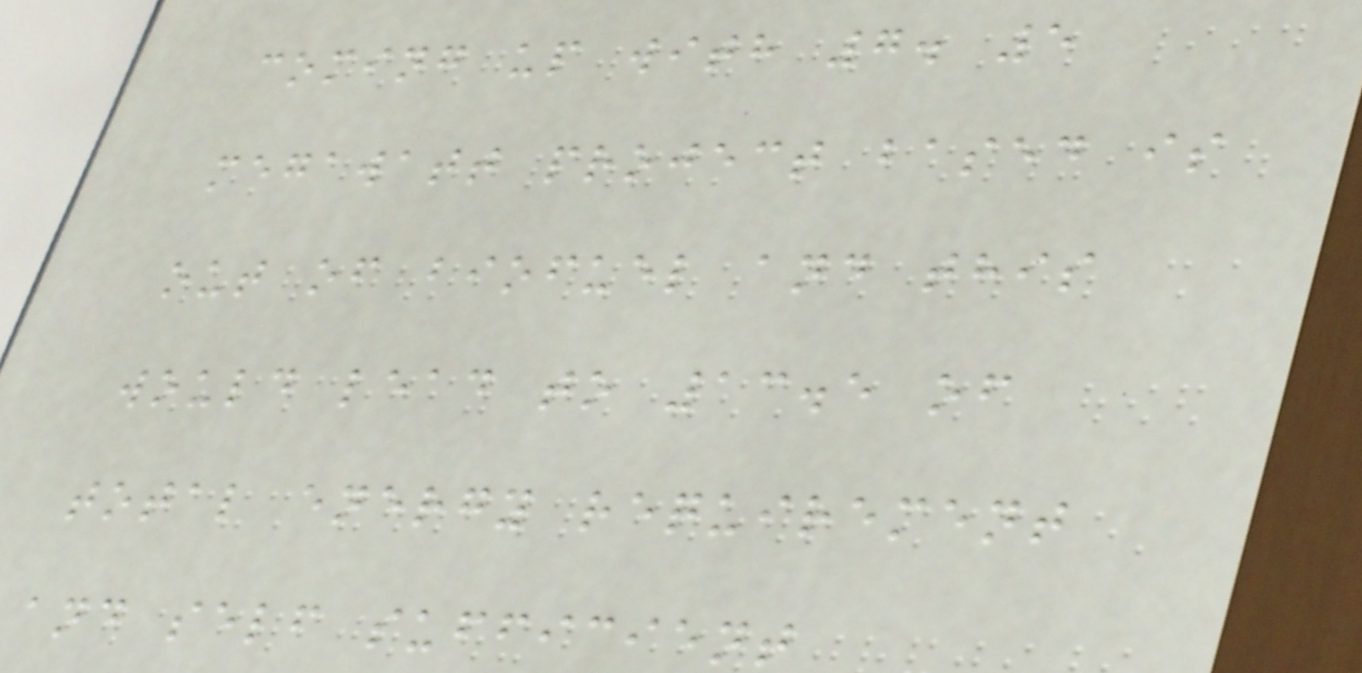coming up with 7. 5
megawatt project based is
out of biofuel and this
would lead to 13.5 of
total energy requirement
and self sufficient
